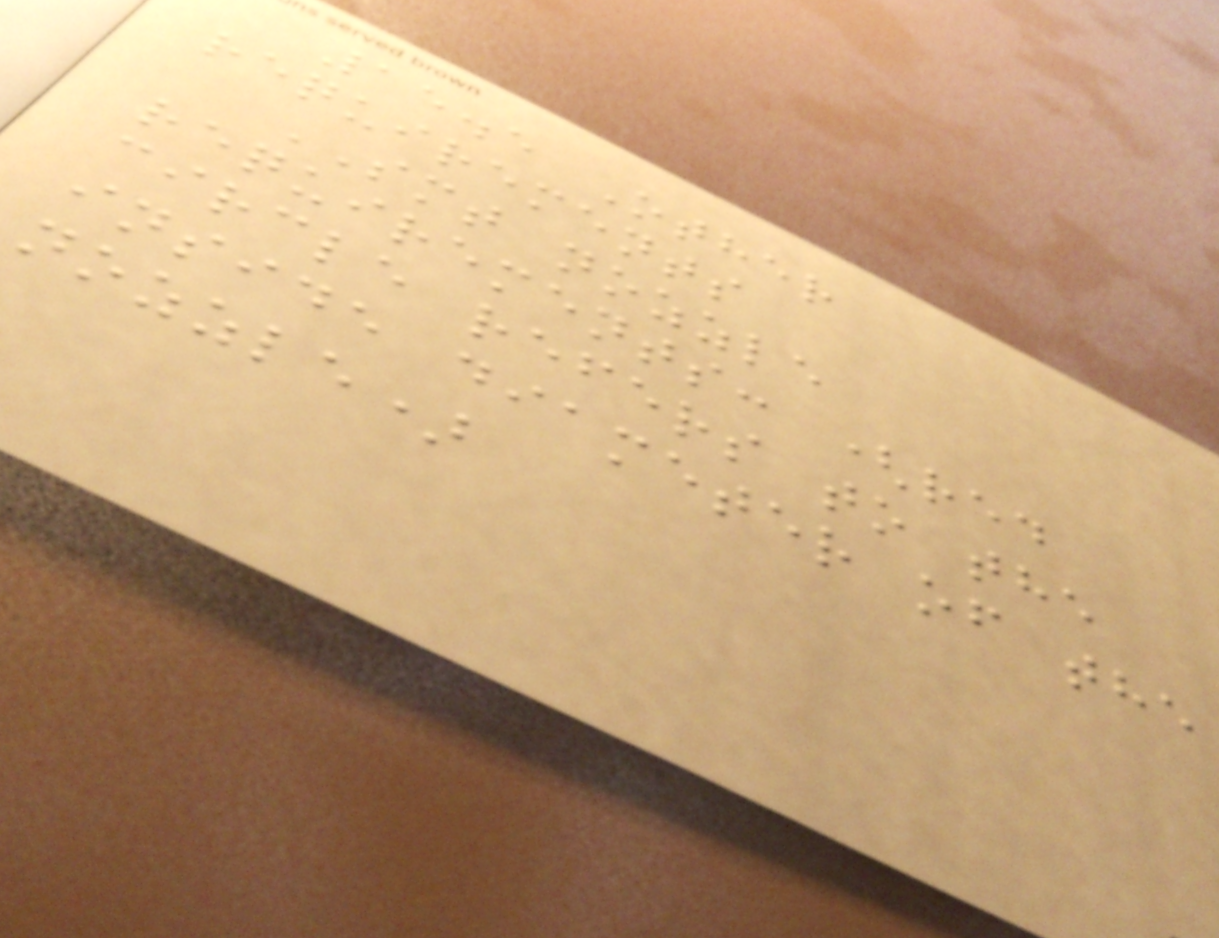15.5 Other
requirements
SMT nozzle
requirements: (red
circle refers to the
inside diameter of the
nozzle)
